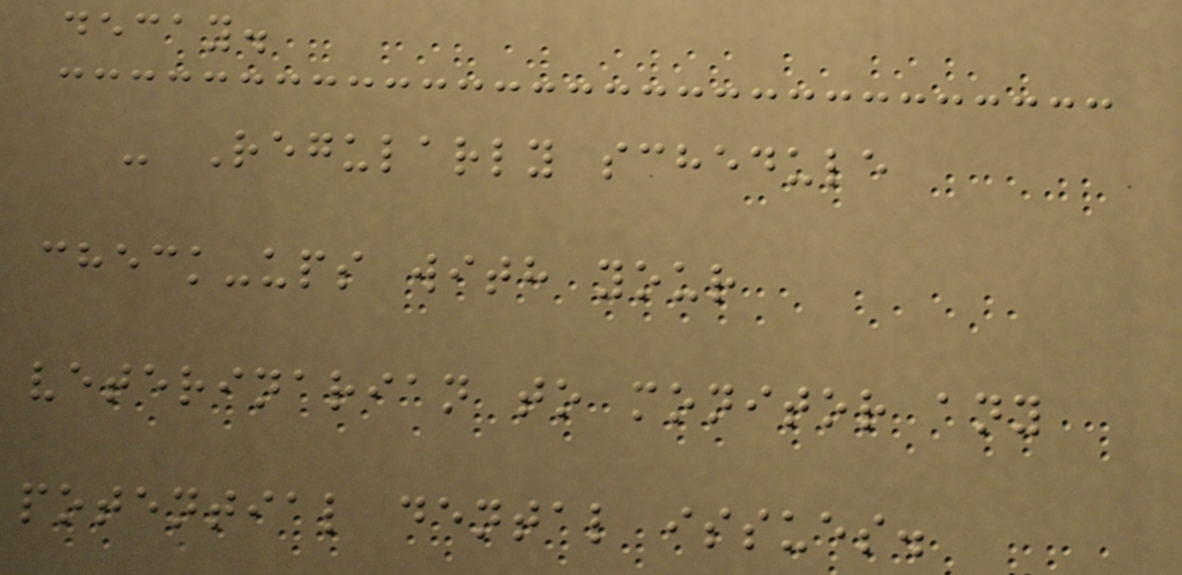decay.
- Regularly schedule
check-ups with your
veterinarian to monitor any
potential dental issues.
